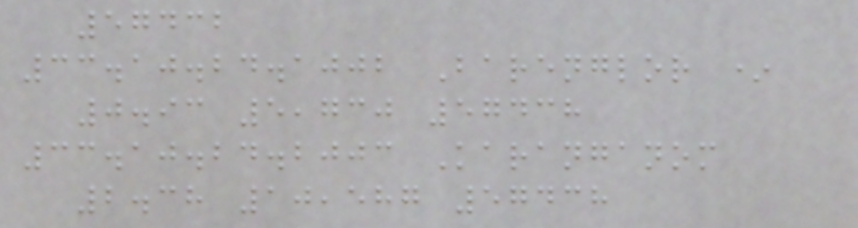57432
33.10.24.1002 Barenglor *
0.93 5,730 57438
33.10.24.2003 Karanganom
2.38 10,587 57438
